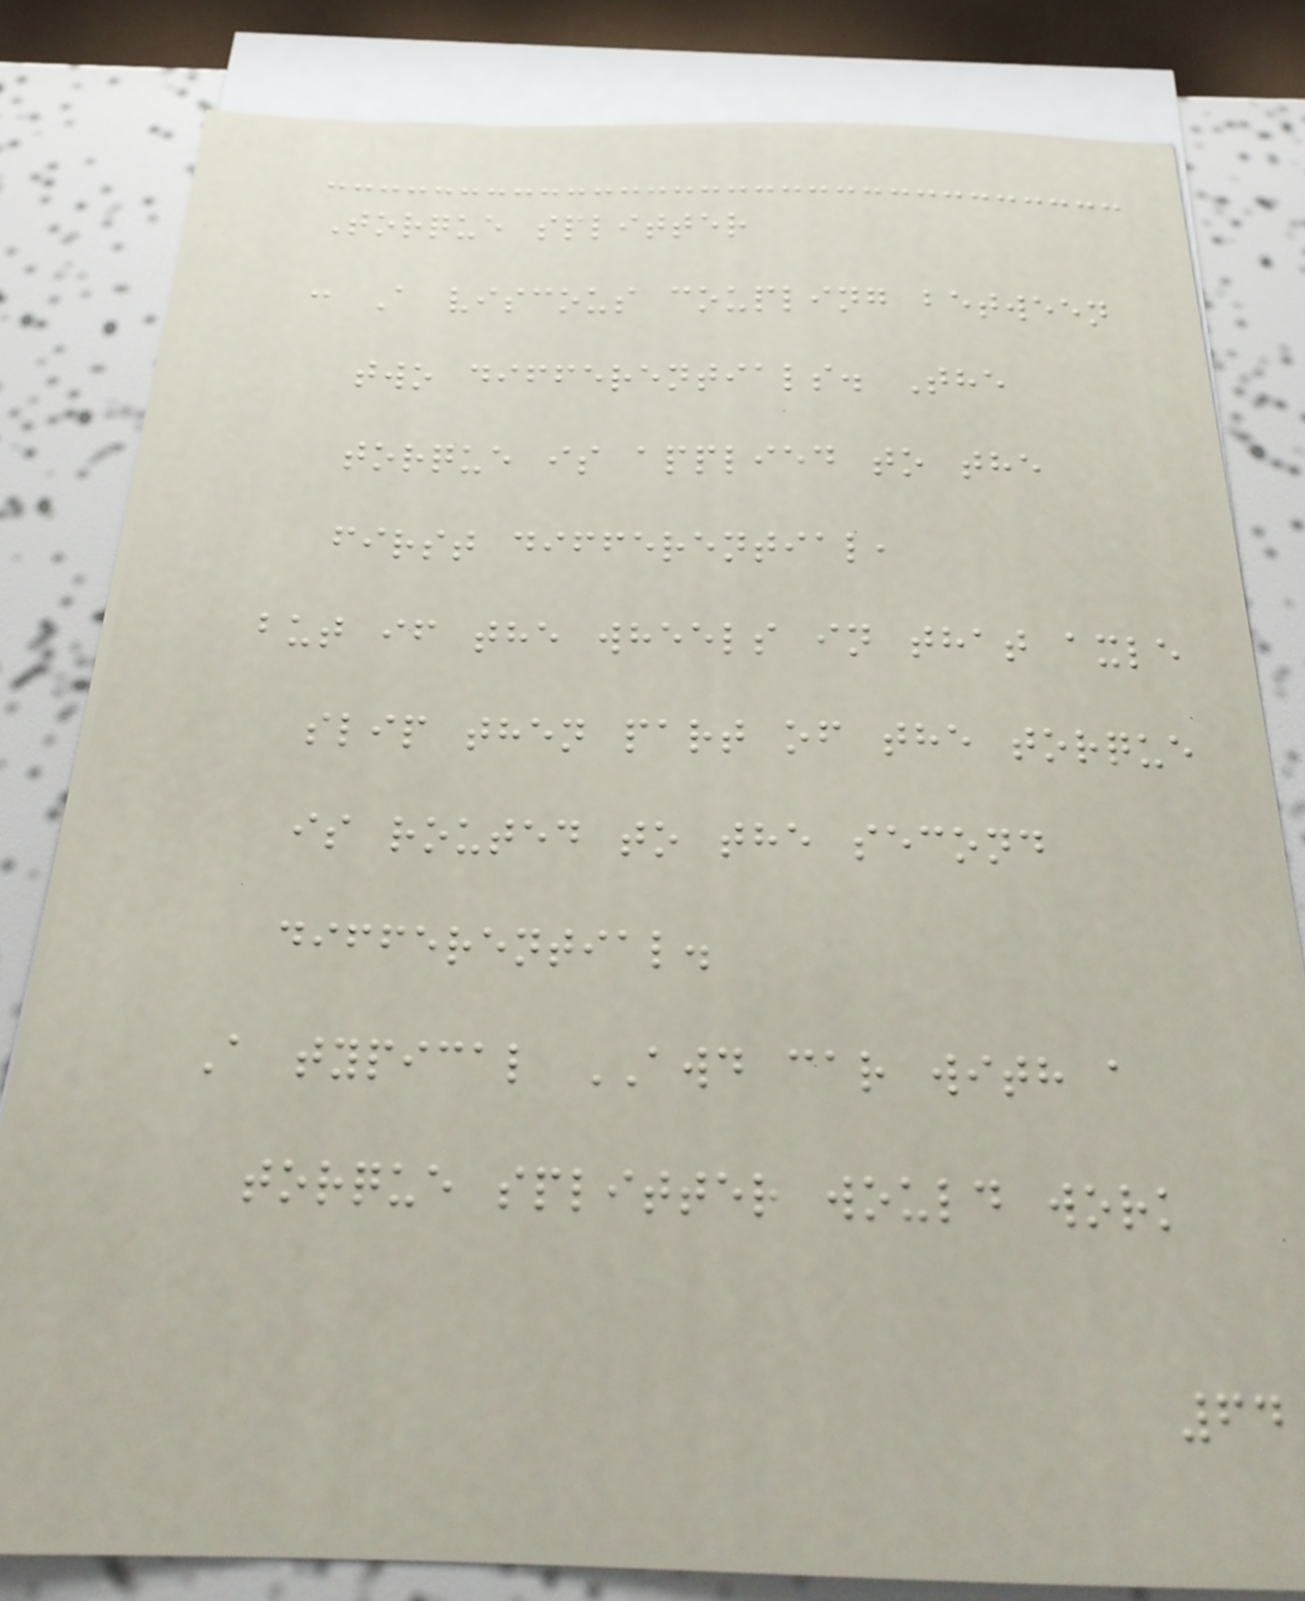Torque splitter
: A viscous coupling between
two differentials. The
torque is applied to the
first differential,
but if the wheels in that axle
slip then part of the torque
is routed to the second
differential.
A typical AWD car with a
torque splitter would work
64
